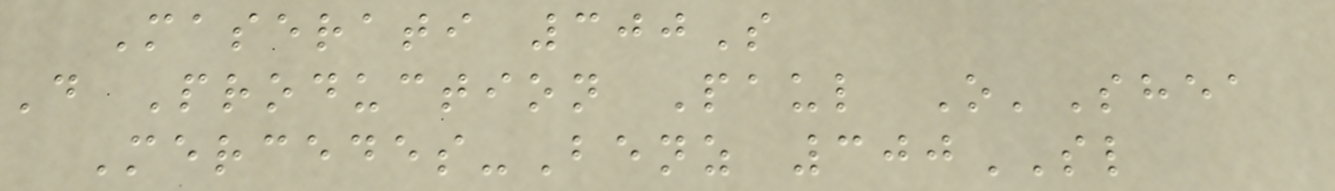Maserati 300S
D Production Paul O'Shea
Mercedes-Benz 300SL
